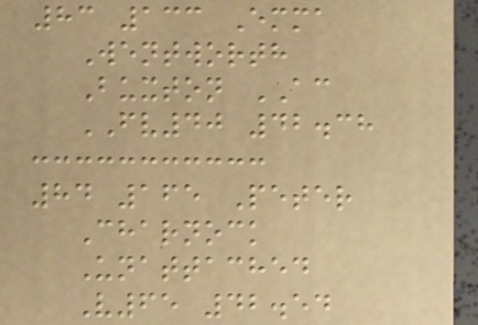83 133 Emma
Wentworth
Buxton AC
FV40 42.38
84 165 Peter
Charnock
Unattached
V65 42.54
